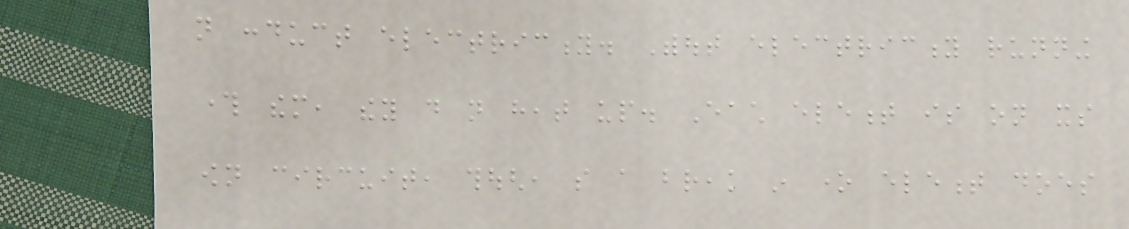not conduct electricity. Without electricity running
through them, they do not heat up. Each element is on its
own circuit, though, so a break in one element does
